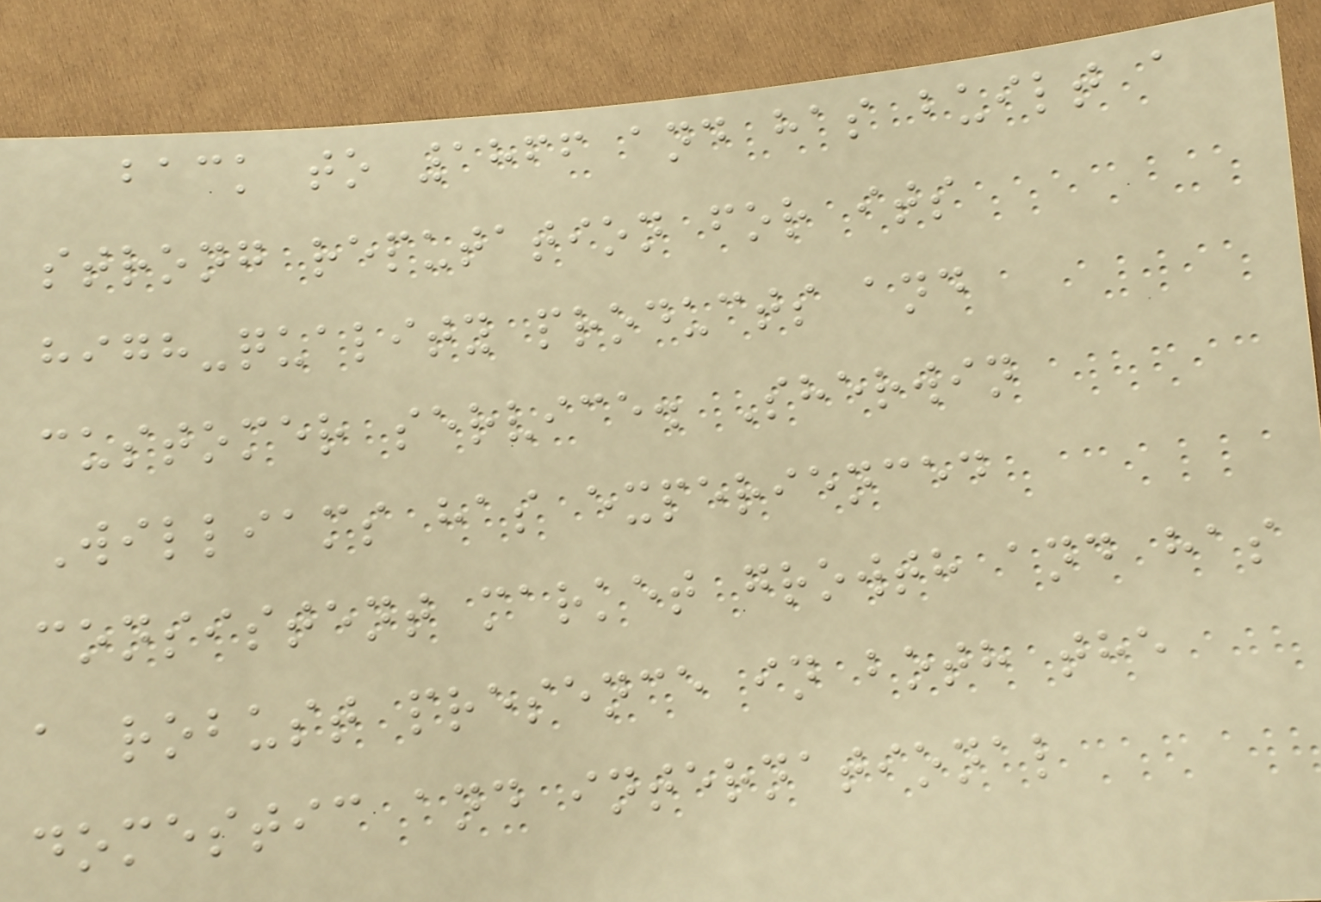back to 1866 and has built a
strong reputation for its
high-quality products and
customer service. Sherwin
Williams has experienced
consistent market growth and has
a robust presence in both the
domestic and international
